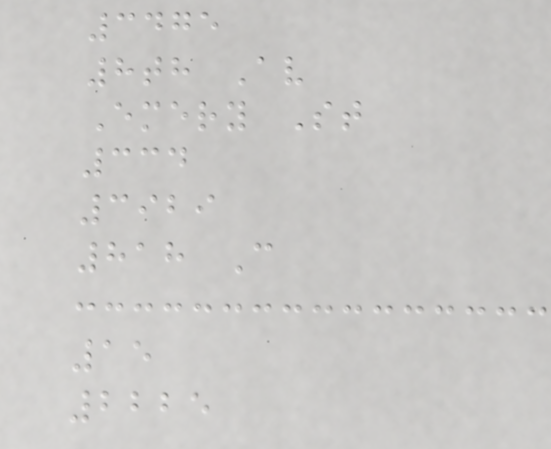3475
8th Av
Emery St
334
3929
818 C
15
2225
